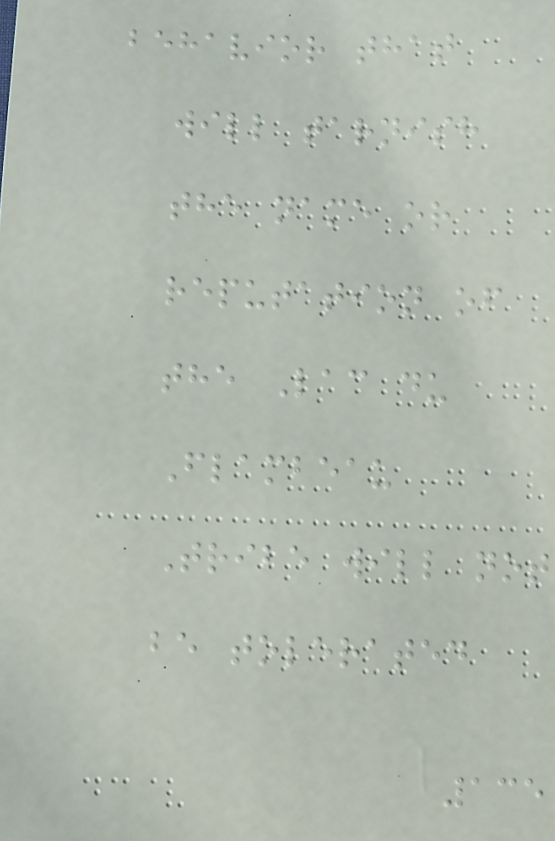behavior that
will tarnish
the name or
reputation of
the Lac du
Flambeau
Tribe will not
be tolerated
135
